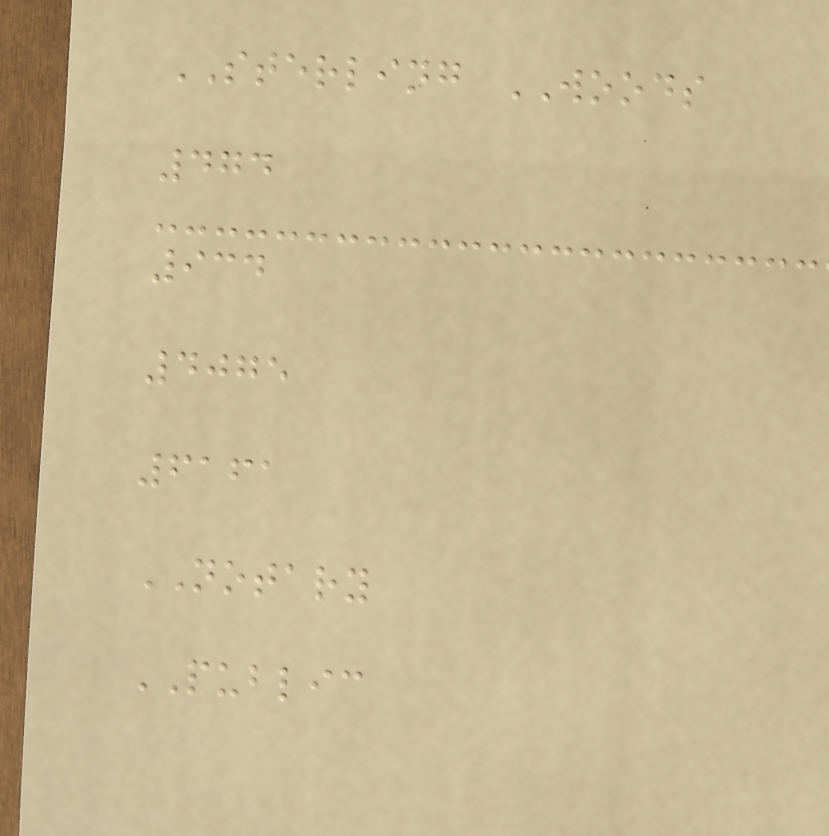STERLING WOODS
474
934
4075
6161
NOTARY
PUBLIC
